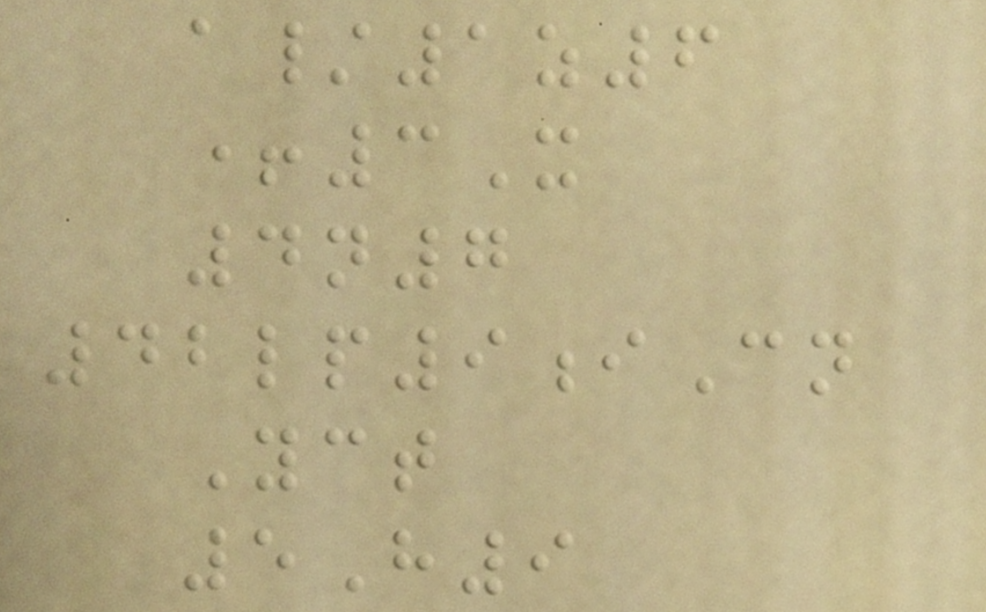a/1z6
+3X
4n7
42lp9iCn
Yct
5H9
